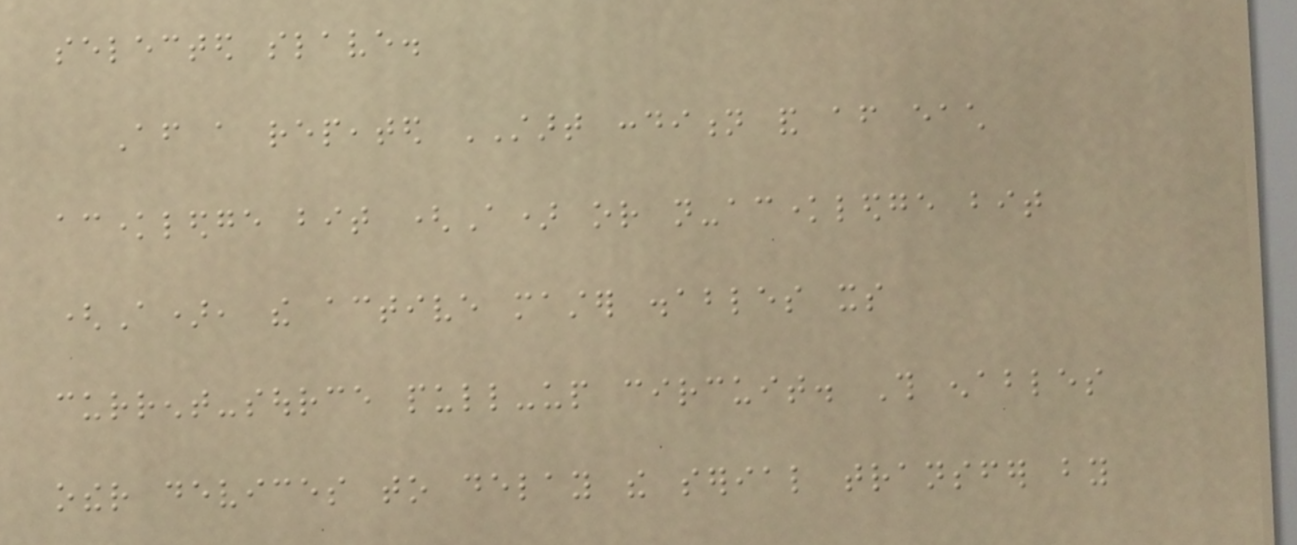selected slave.
After a repeated START condition and after each
acknowledge bit (A) or not-acknowledge bit
(A), the active master disables its
current-source pull-up circuit. This enables
other devices to delay the serial transfer by
